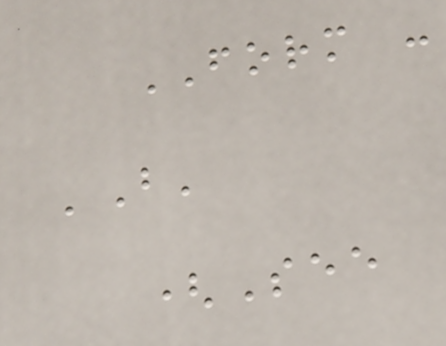FORM -
'B'
(See
